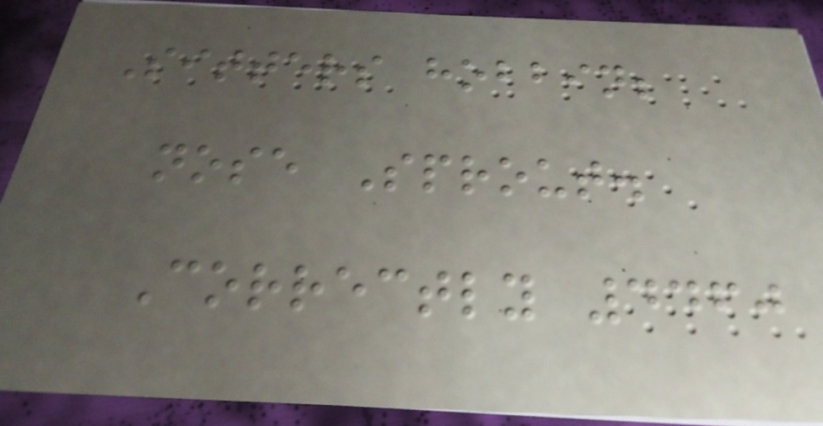Sitters hobbin;
nose Sprout.
Correctly 4460
